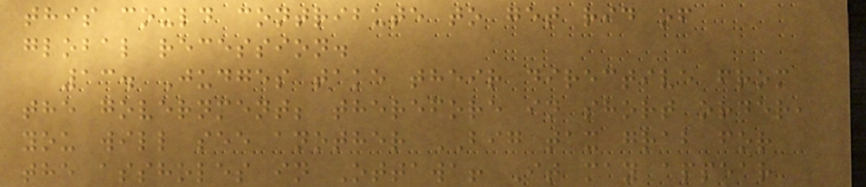this could contribute to get rid of
global recession.
13. Judges take their directive from
the government; therefore in short order,
you will see another BIG tax grab for
the assholes in Ottawa! It may appear
